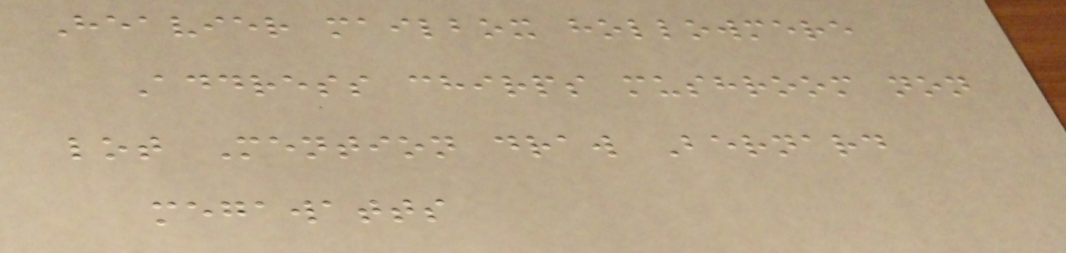Heavier mailbox hollowmere
Address chirps mushroom non
lot Mention draw Bernard
megawatts
